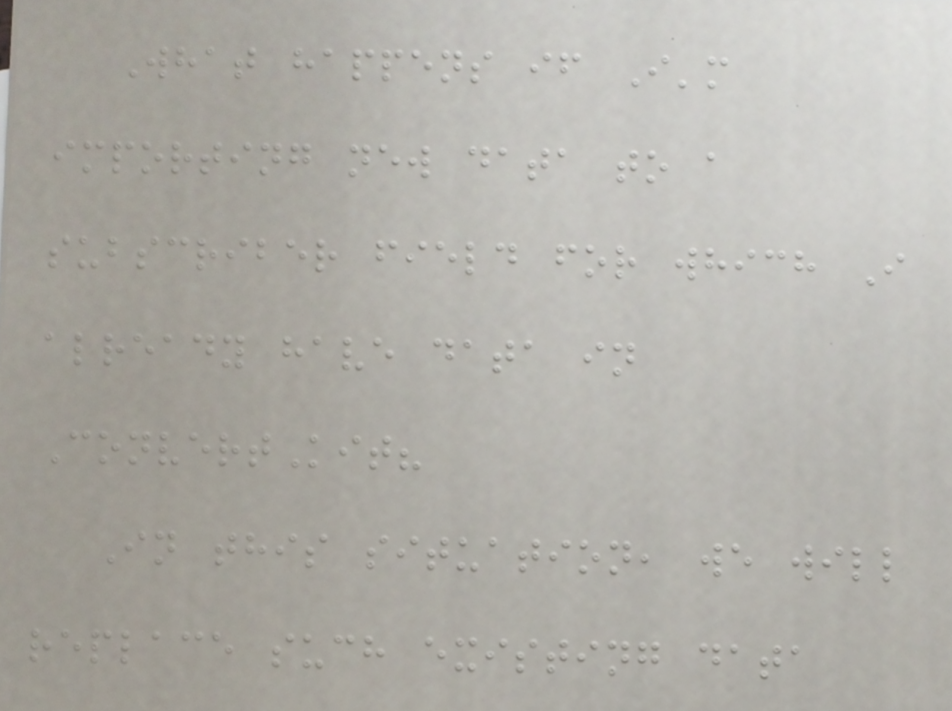What happens if I'm
importing new data to a
subscriber field for which I
already have data in
ConvertKit?
In this situation, we will
replace such existing data
